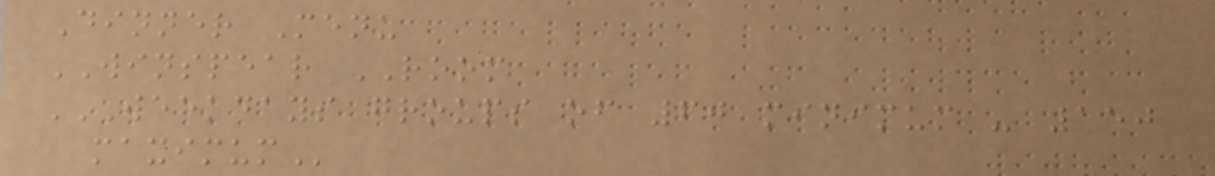Dinner Menu
WINSPEAR ROOM
WEEKDAYS GROUPS OF 60 MINIMUM - 150
MAXIMUM
